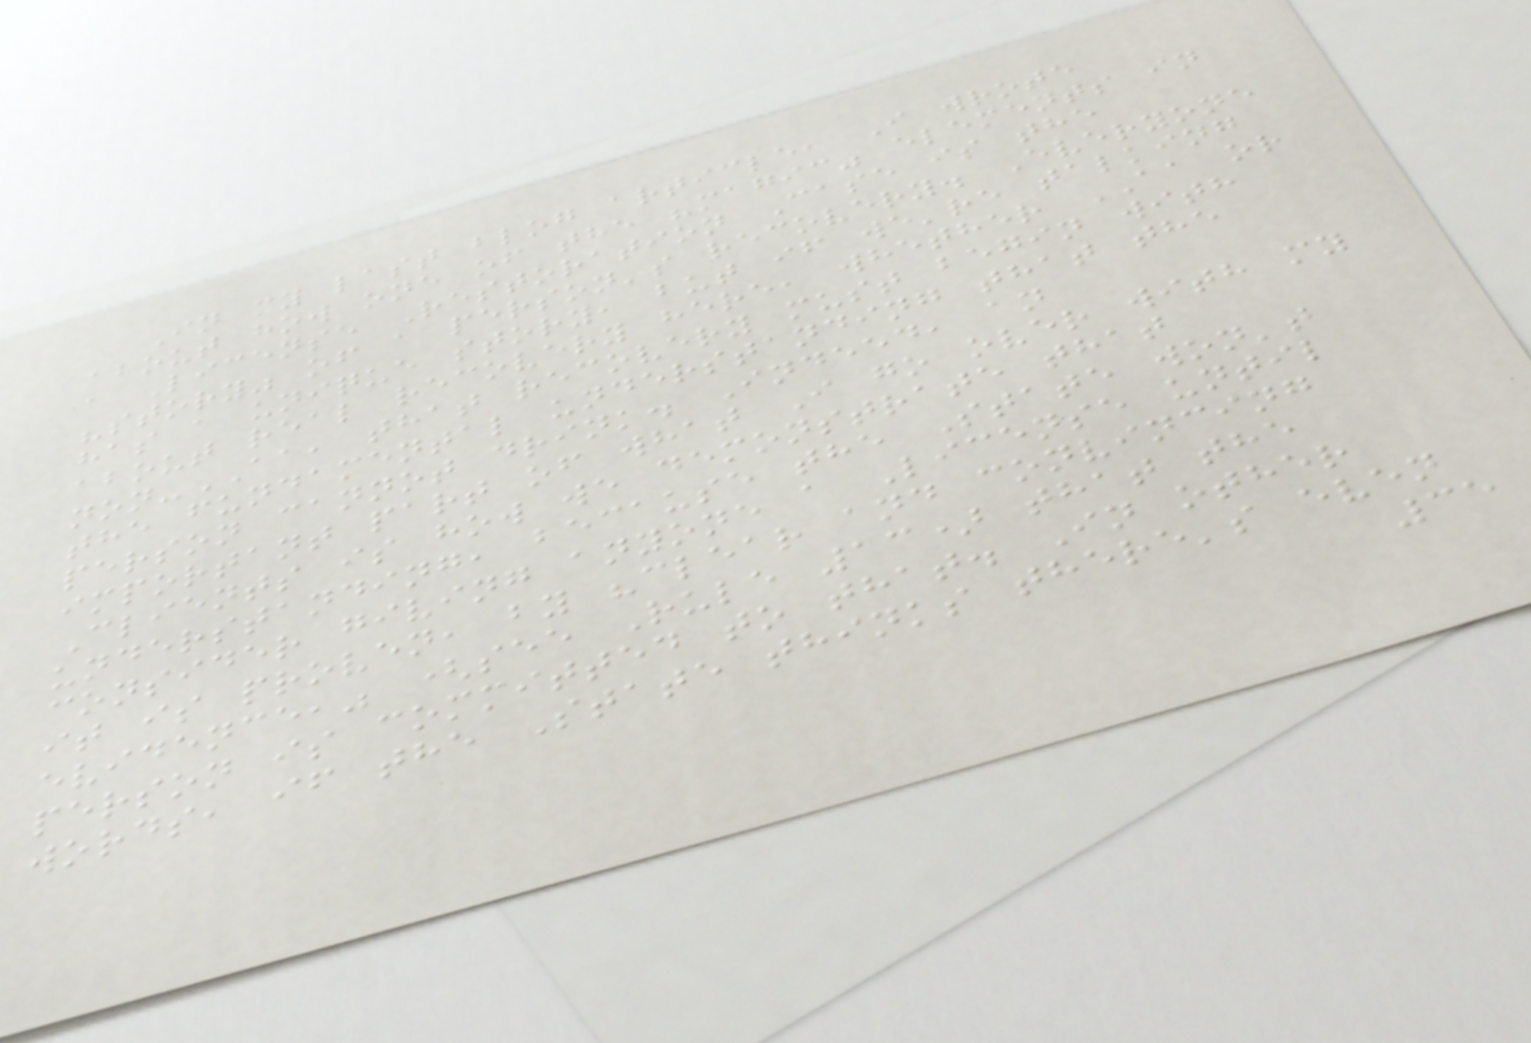In my last blog article, I wrote
about how one of the "magic" elements in
a License Restoration Case is the
"story" of a person's recovery. Everyone
has a unique story, but if we're talking
about real recovery here, whether AA or
non-AA, that recovery must begin with
the fundamental understanding that the
person cannot drink. Indeed, an
important part of what I go over with my
Clients is how we demonstrate that
understanding, because the State won't
consider giving anyone a License until
it is proven, by "clear and convincing
evidence," (see Rule 13) that the
person is committed to that. In other
words, if the State thinks there's even
35
